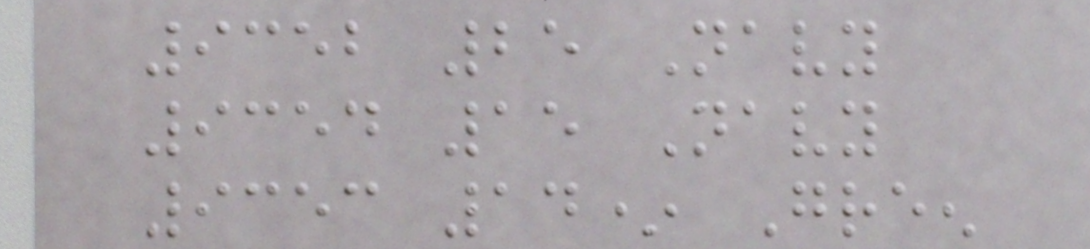9352 25 Navy
9354 15 Navy
9353 14* Green
